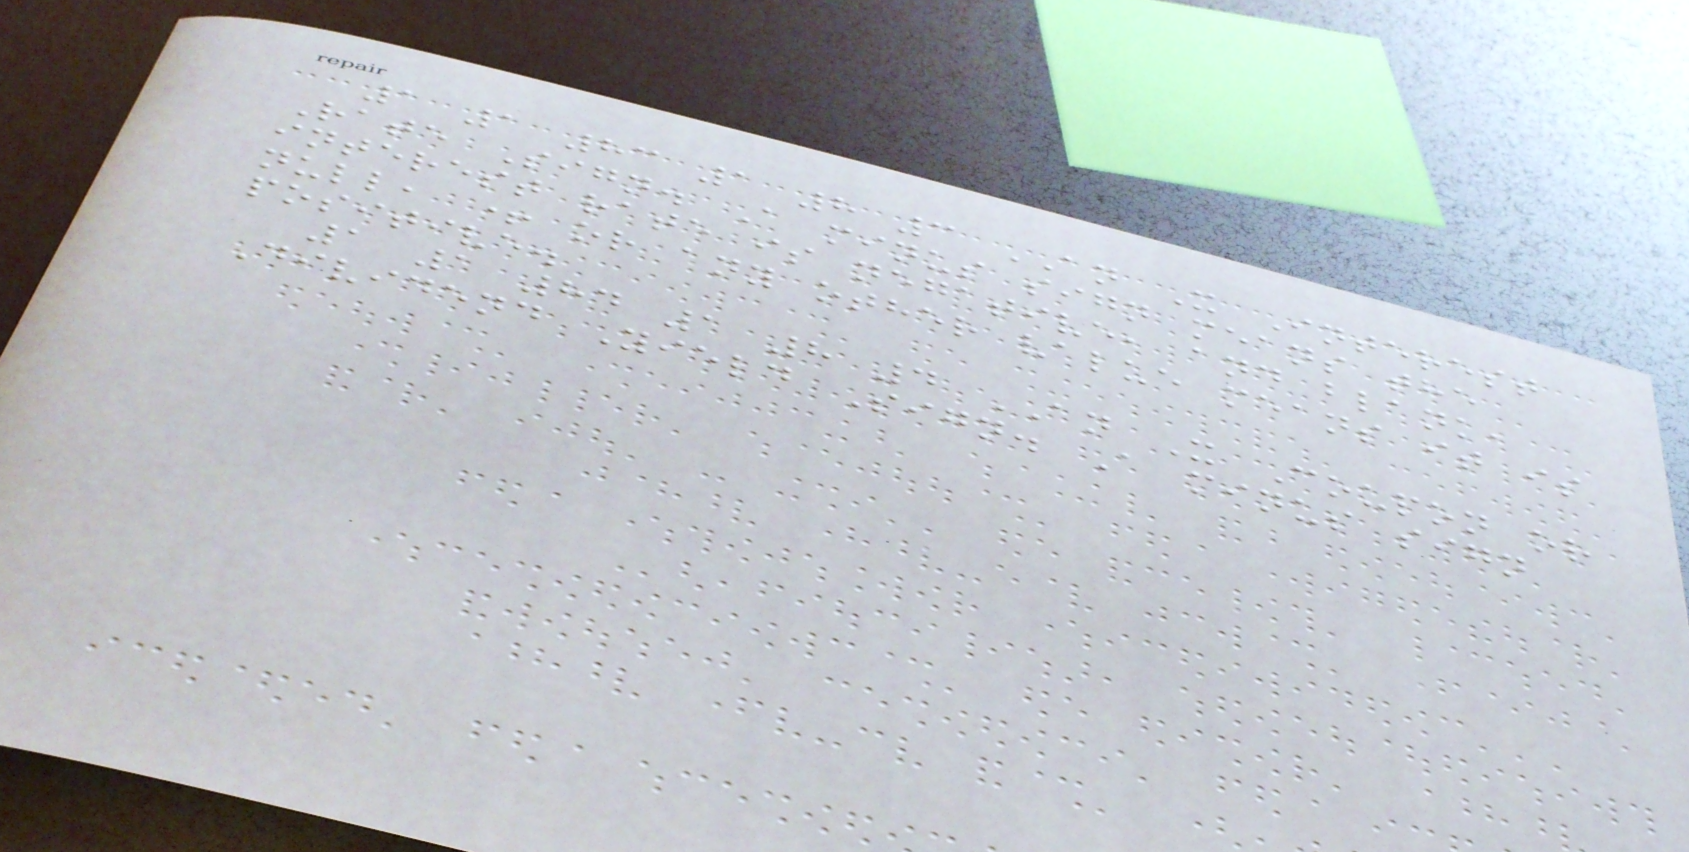1 1 83 1 8 3 AN X Interest
Rate Sign. A minus sign means the
interest rate is negative, and blank,
null, + or any other value means it is
positive.
1 1 84 1 8 4 AN X Coupon or
Dividend Yield Sign. A minus sign
